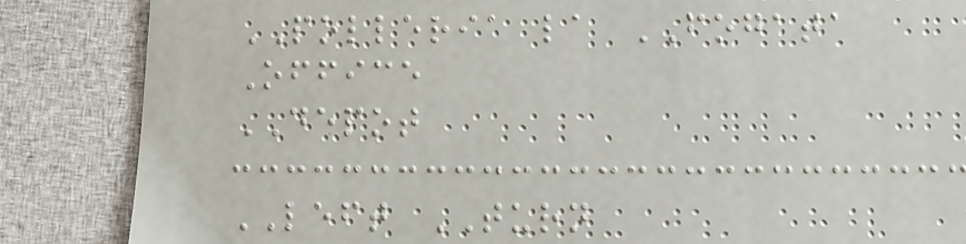POLLERIA la FOGATA
Office
DEPOT
LEFT TURN
